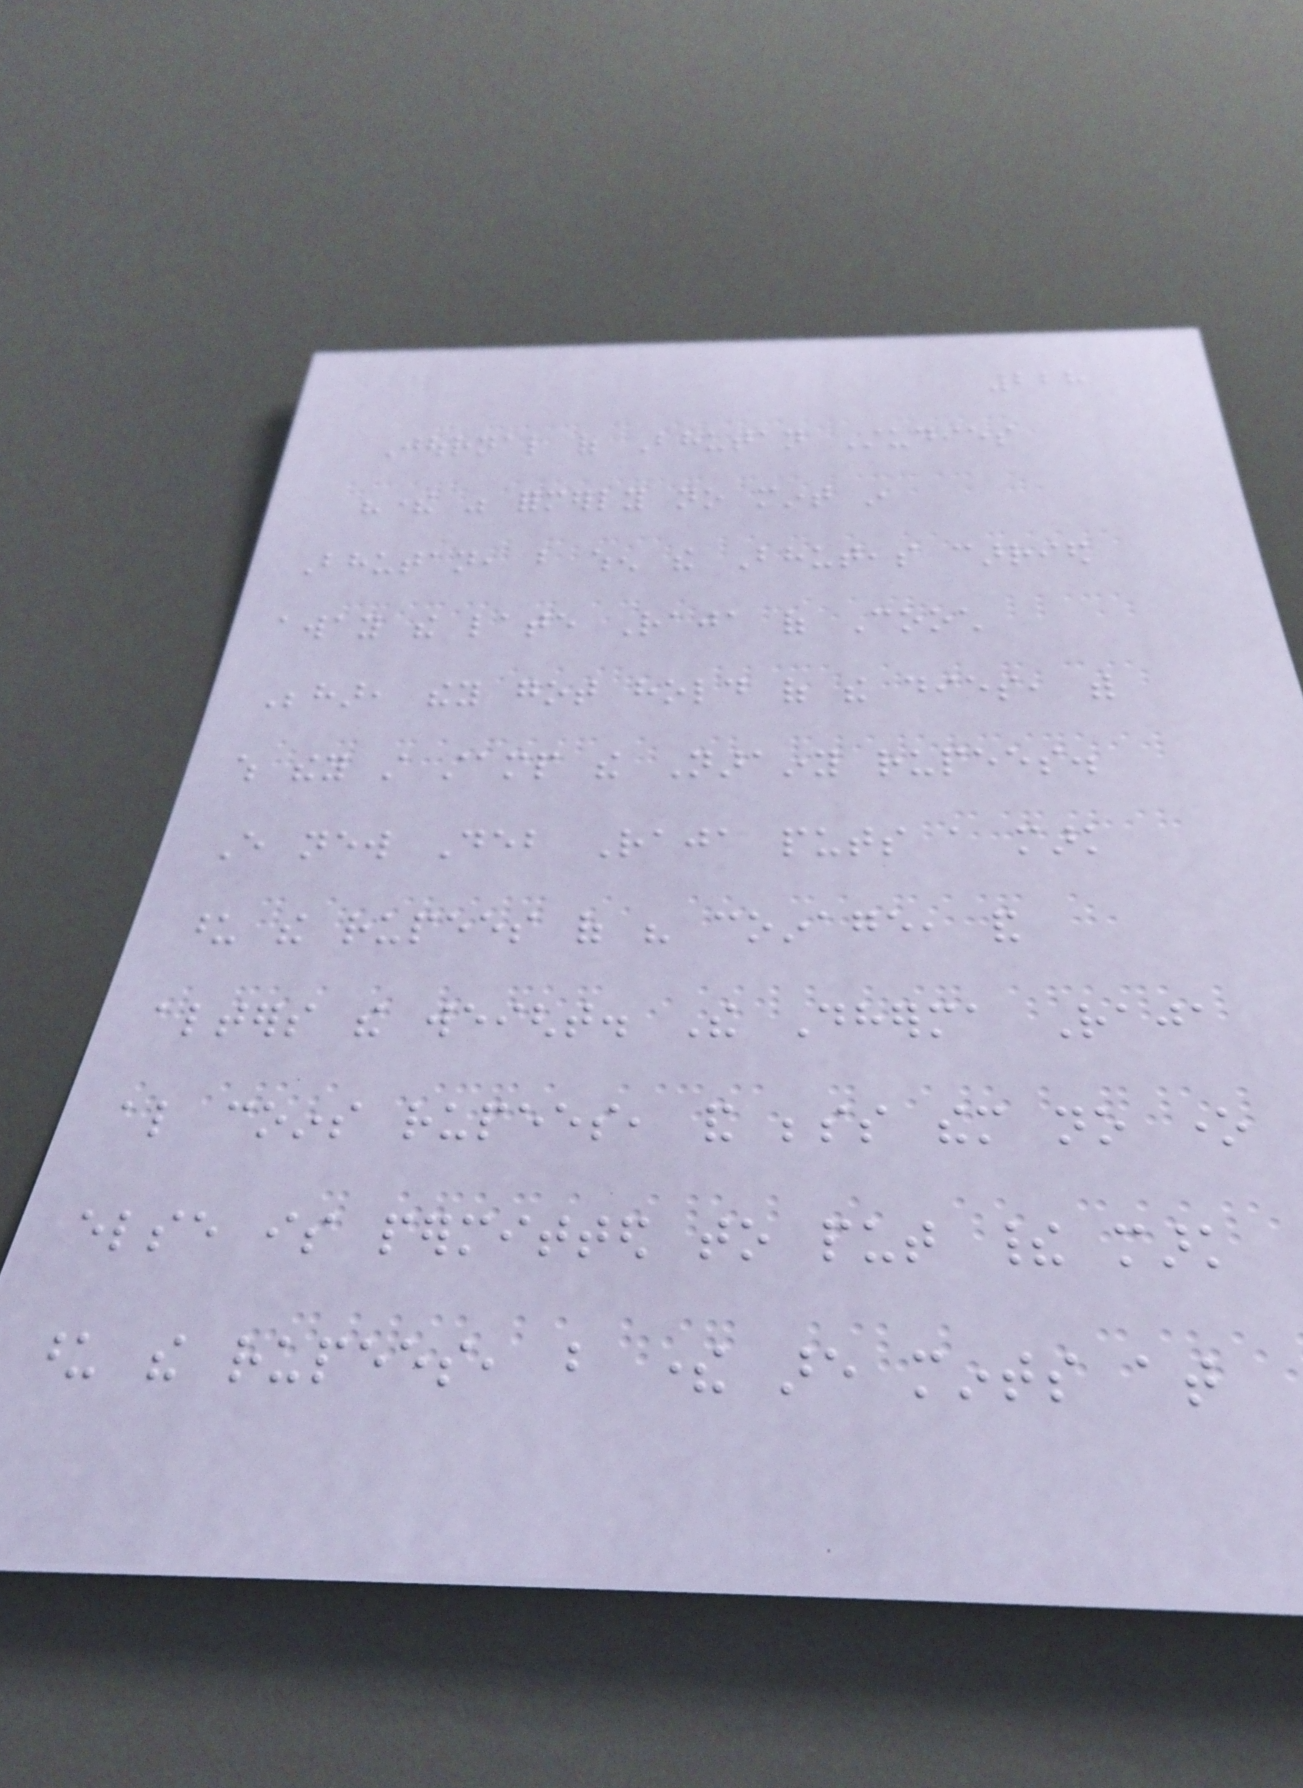228
Journal of Bhutan Studies
"there was formerly no mint in
Bhutan, but when the Bhuteas carried
away the late Raja of Cooch
Behar, they got hold of the dies, with
which they still stamp the Narainy rupees.
Every new Deb Raja puts a mark
upon the rupees of his coinage, and
alters the weight. The Dherma Raja
also coins rupees, and besides them no one
else is permitted to put their mark
upon the rupees, but there are mints at
